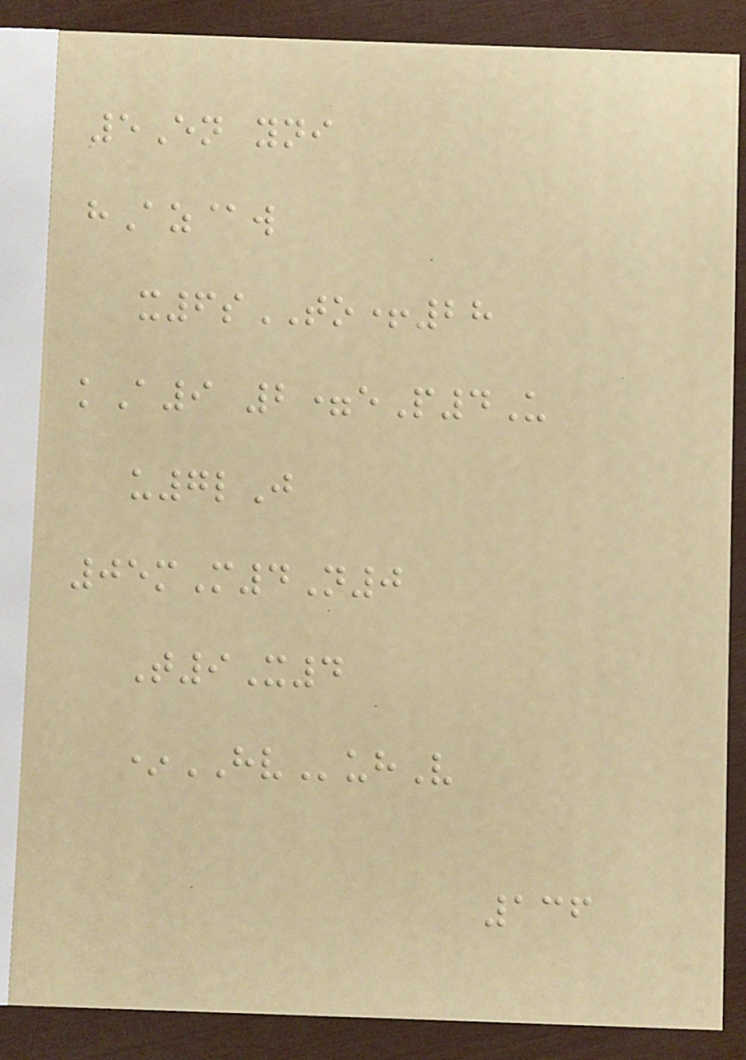5En yni
hAz@w
x6sTO+28
kA9 2=eP4U
u7lJ
05mM4N0
T9X4
*HVuhV
136
